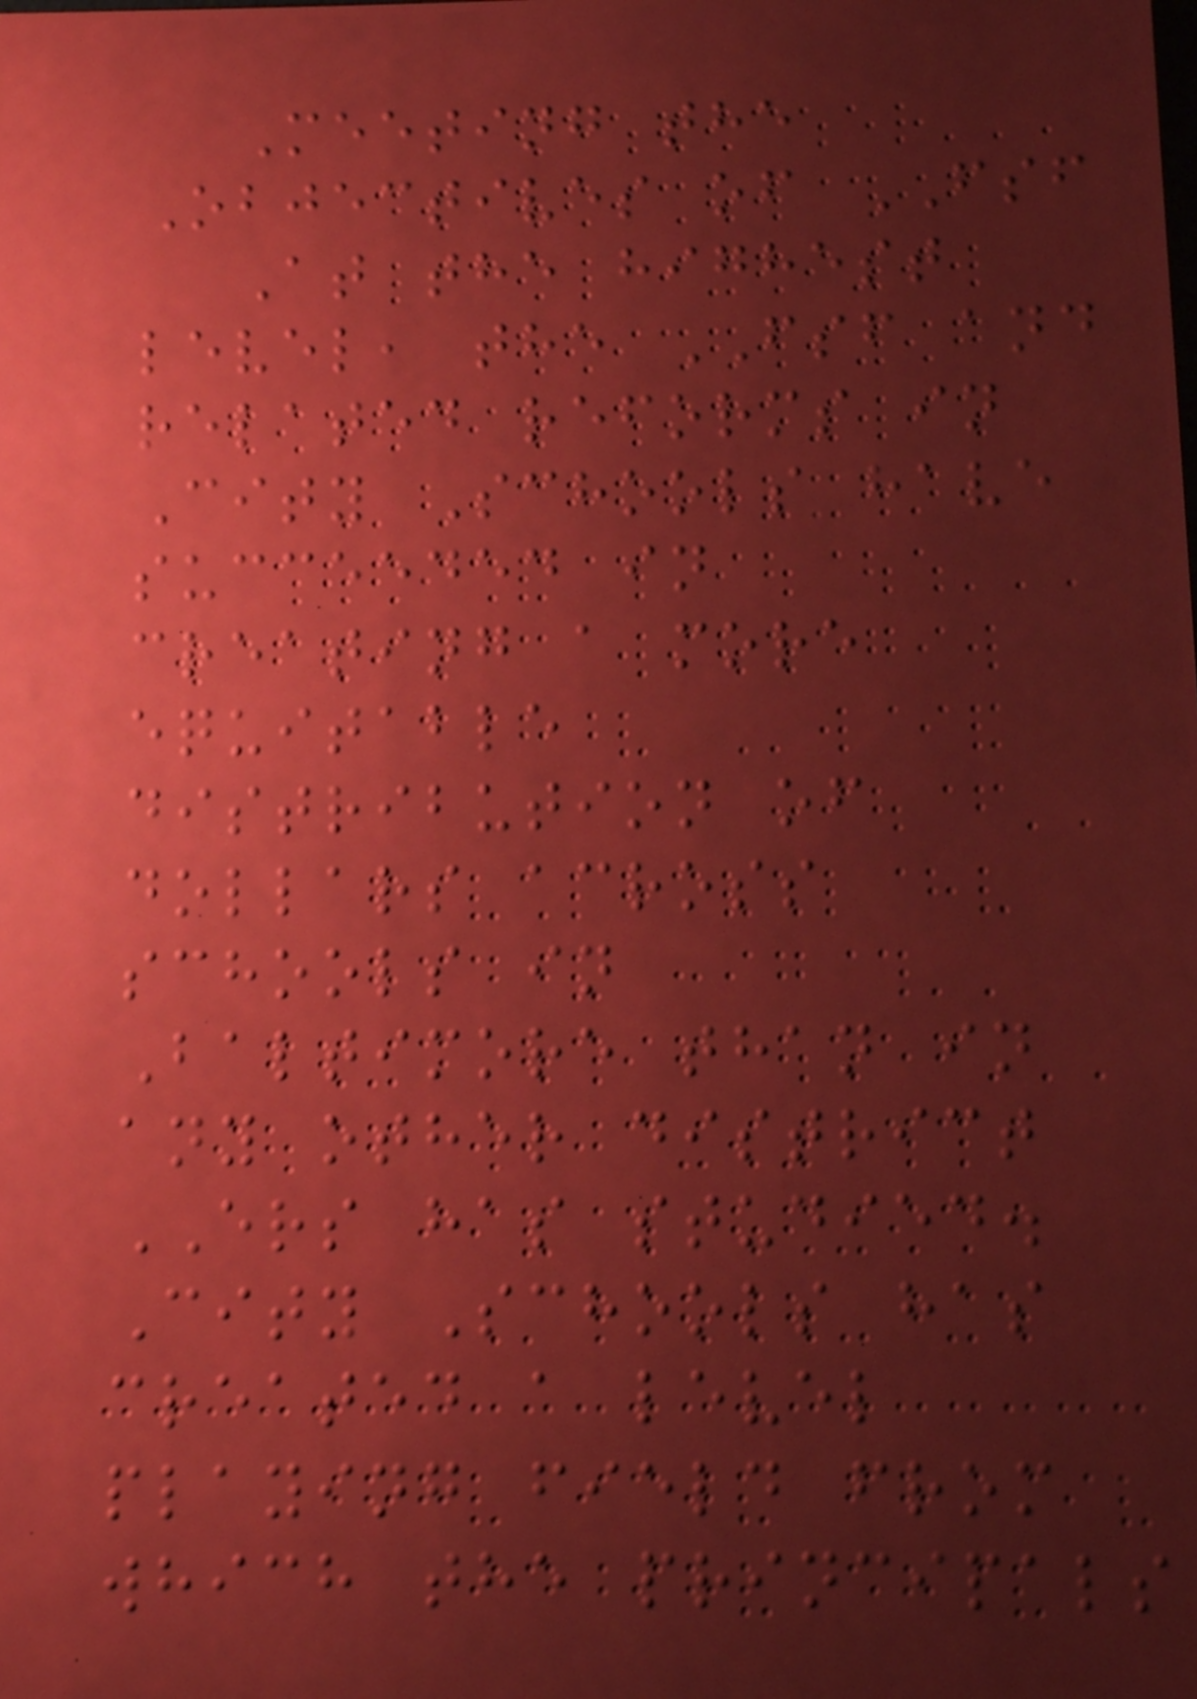Meeting the
Objectives of FSF
At the highest
level, the FSF and
related reforms in
City Schools have
succeeded in
creating a more
equitable
distribution of
dollars across
schools in
Baltimore than in
any other district
ERS has studied.
City Schools has
created a level
playing field from
which the principals
